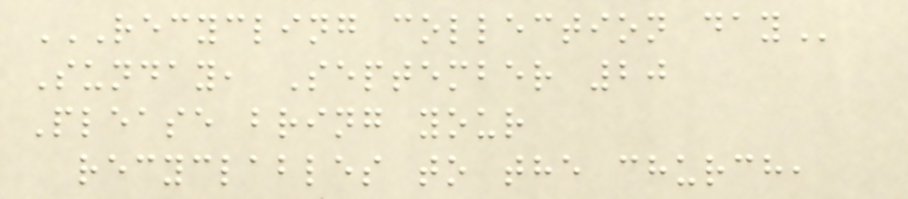RECYCLING COLLECTION DAY
Sunday, September 20
Please bring your
recyclables to the church,
